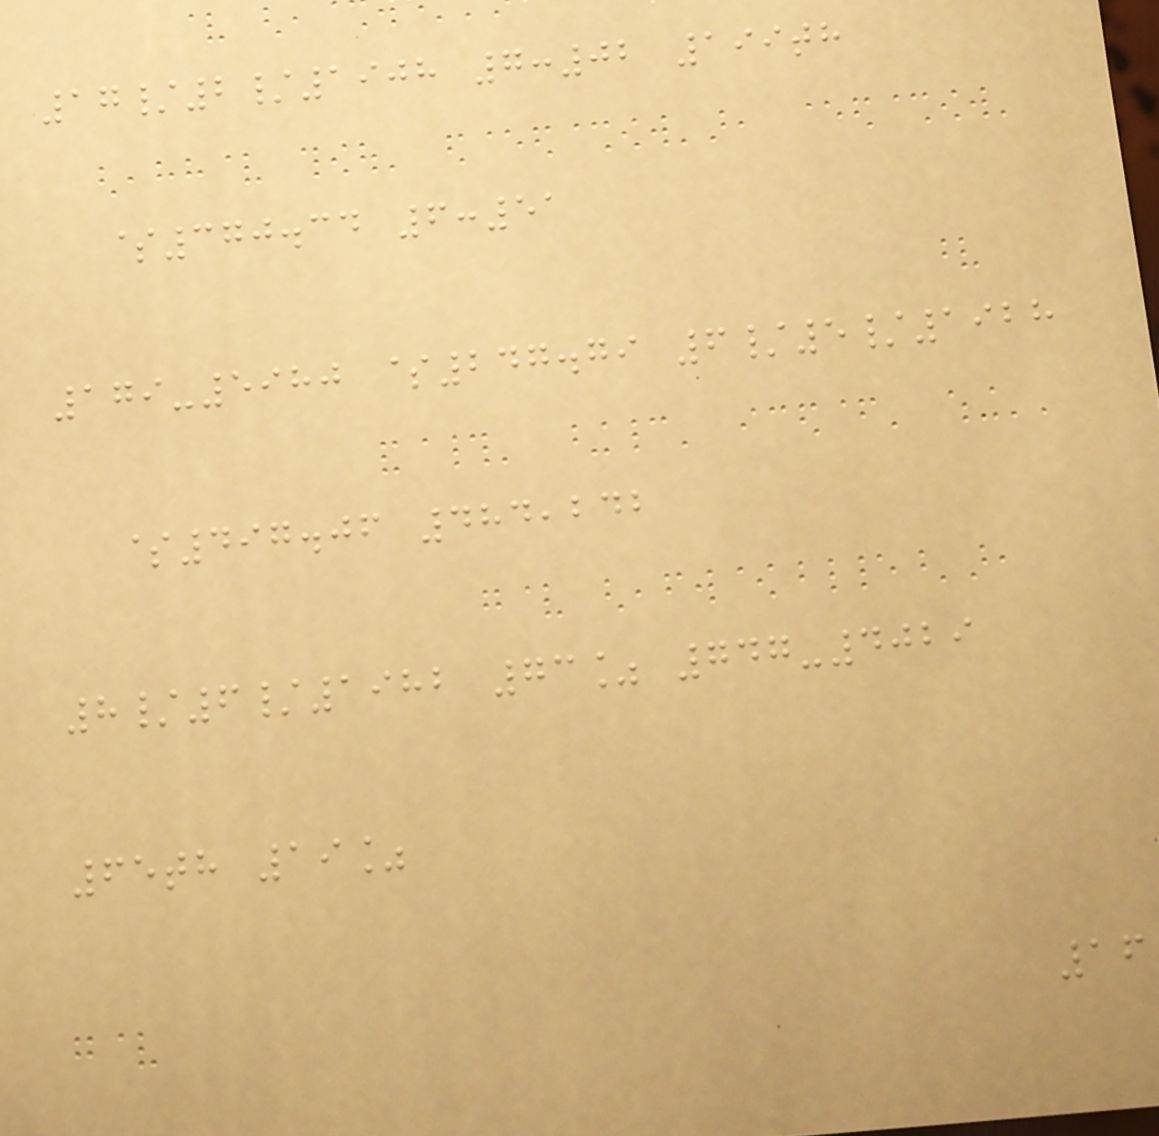17/2/1908 7:02 199th
$370.34 6:51
179-5980 $247.79 6/5/1928
$497.06 484,242
8/6/1982 73% 747-4029
65th 19%
16
